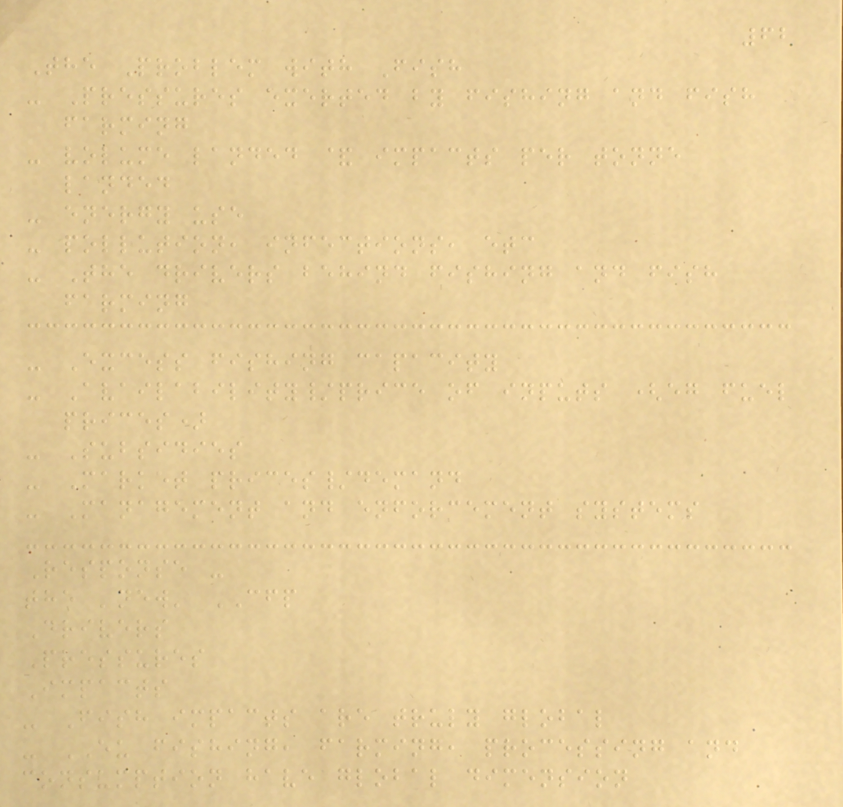62
The Problem with Fish
- Pressures exerted by fishing and fish
farming
- volume landed & impacts per tonne
landed
- energy use
- pollution, infections, etc
- The drivers behind fishing and fish
farming
- Excess fishing capacity
- Availability/price of inputs (eg fuel
prices)
- Subsidies
- Market prices/demand
- Management and enforcement systems
Response -
the 'new' CFP
Drivers
Pressures
Impacts
- Fish impacts are truly global
- EU fishing, farming, processing and
consumption have global dimension
